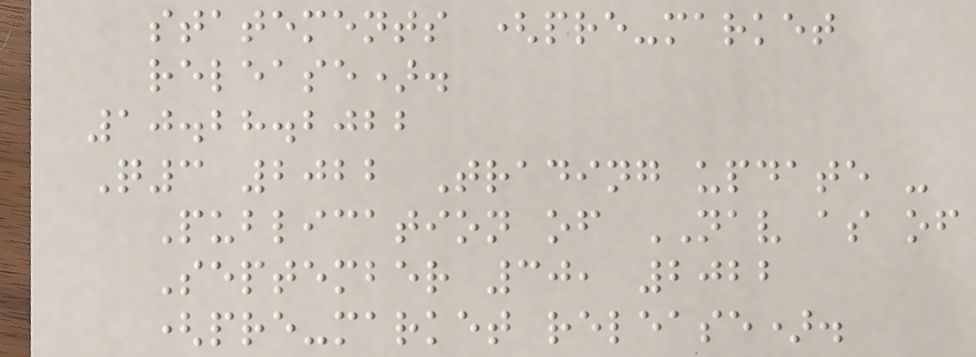statements (pre-market
release).
10.28.2022
Q3 2022 Trading update -
Publication of NAV as of
September 30, 2022
(pre-market release).
